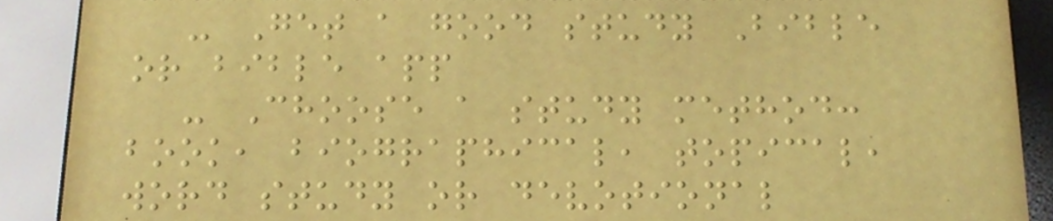- Get a good study Bible
or bible app
- Choose a study method:
book, biographical, topical,
word study or devotional
